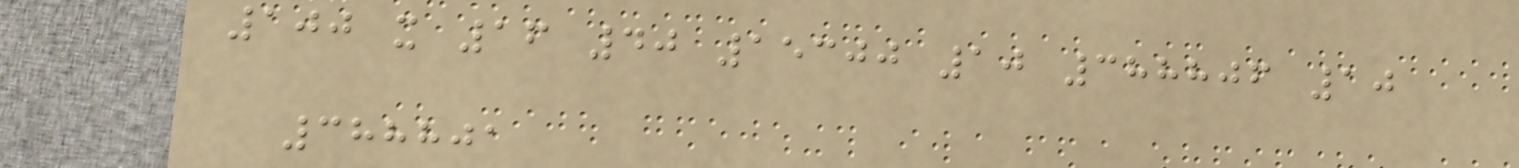100 x 16 40 15300 10 388806 10
388801
